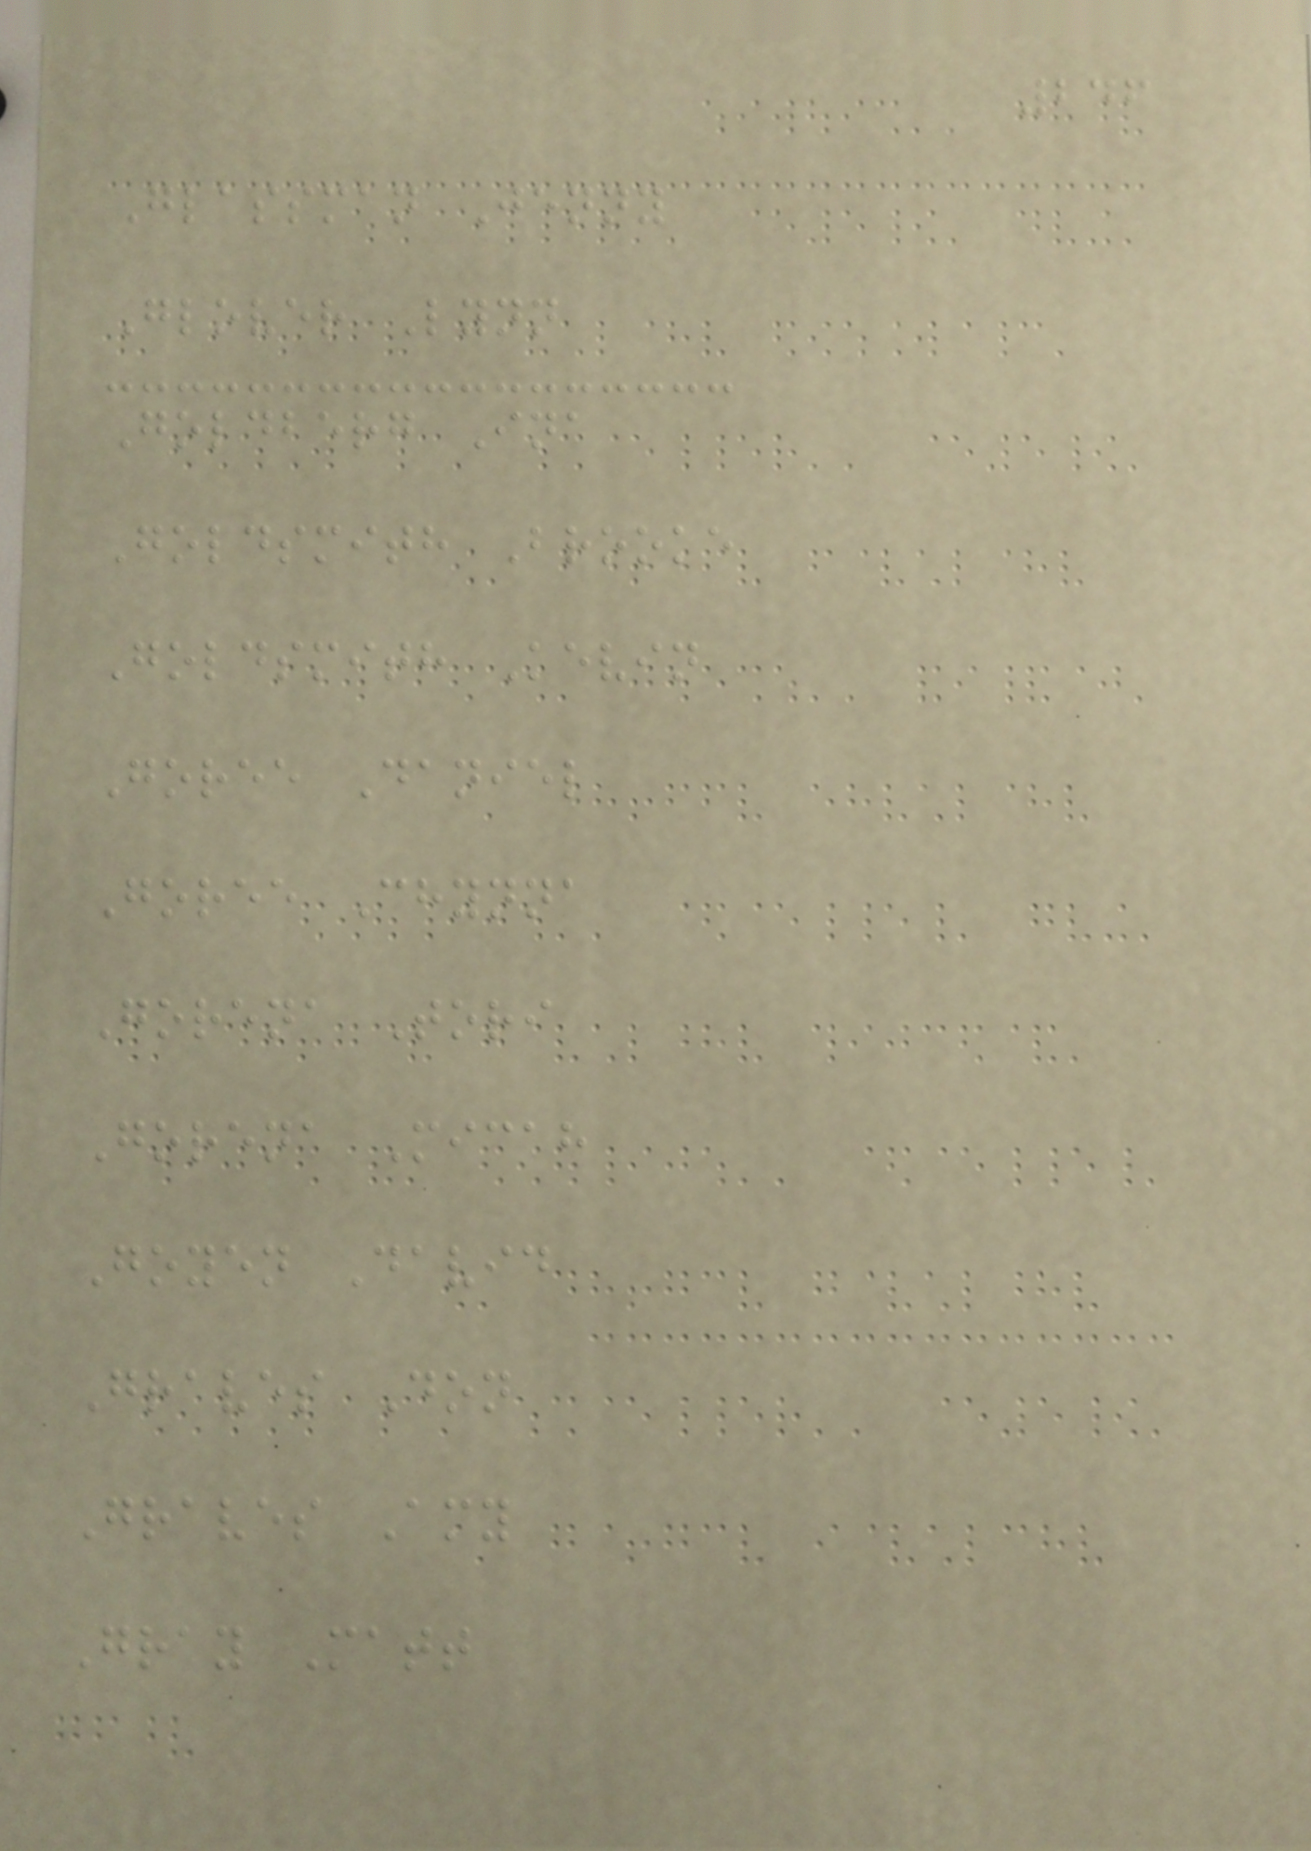246
Glassman Jenny
Glover Lynn
Goldberg Ina
Goldsmith Brooke
Goldsmith Kevin
Goree Daniel
Goree Chynna
Gorena Tori
Gorena Micah
Goyen David
Graves Don
Graves Amy
Gray Matt
